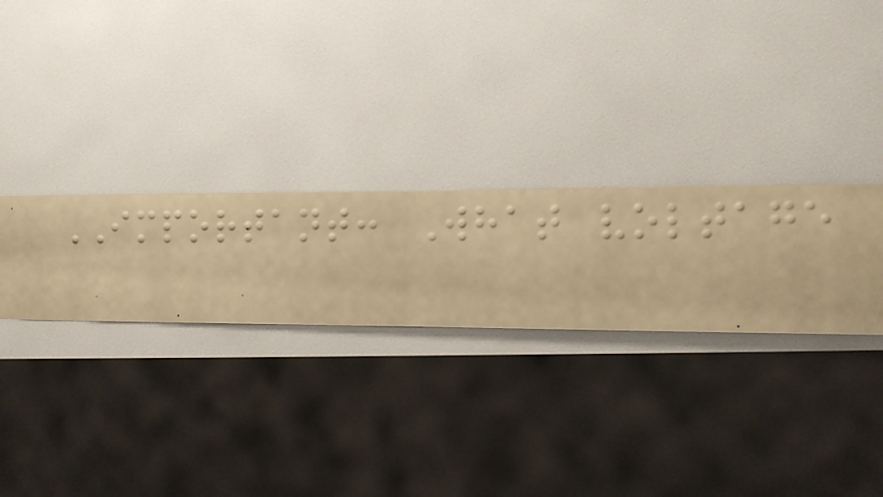IMPORTANT: What voltage
